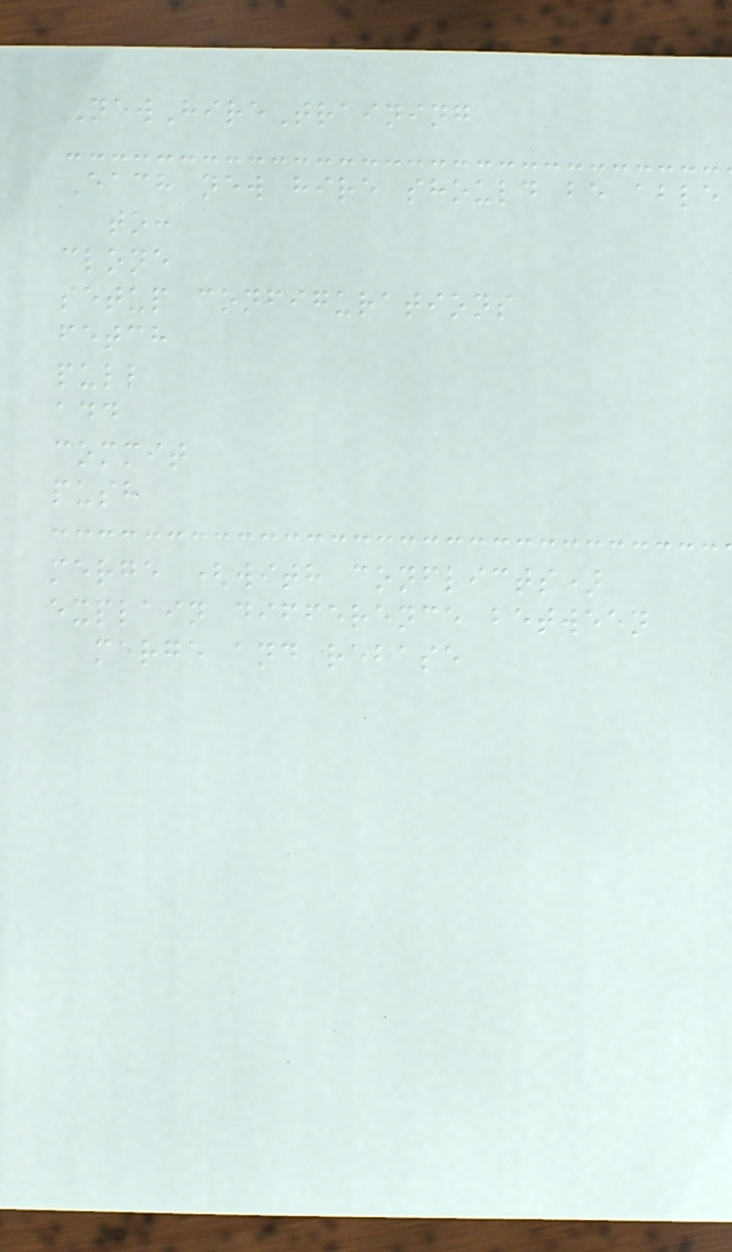NewHireTraining
Each new hire should be able
to:
clone
setup configurations
fetch
pull
add
commit
push
merge (with conflicts)
explain difference between
merge and rebase
